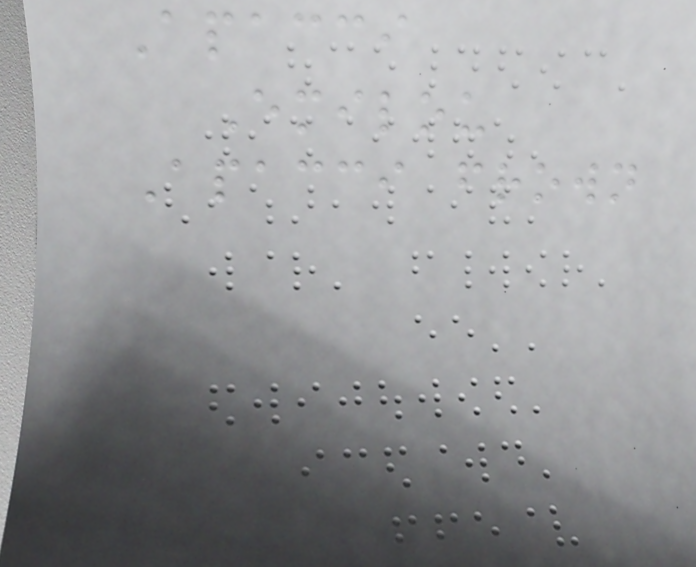Apacci
Emilou
Apacci frown
